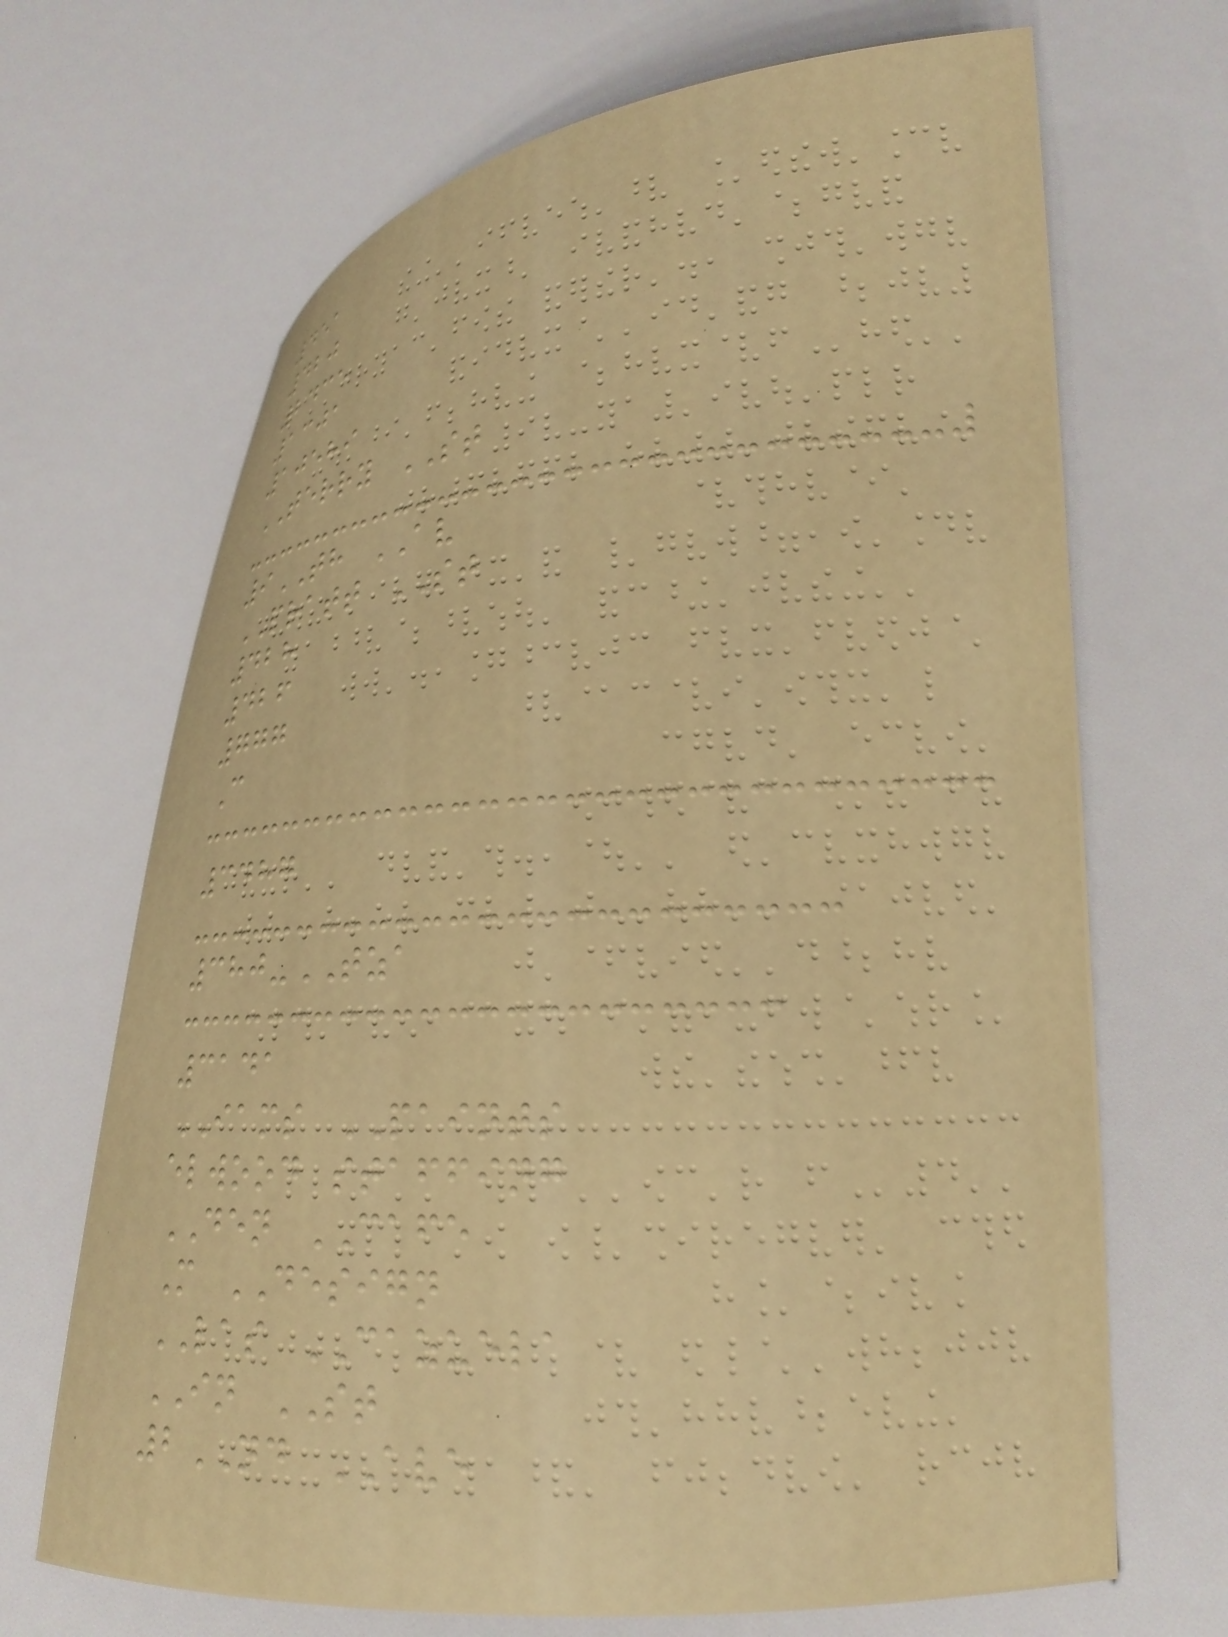451
420
2435
1301
10589
TERRY ST
9TH AV
PRATT ST
428
426
777
C
3487
380-TZA
3141
IAMS PAINTS
elwood staffing
DEN CAFE
M DESIGN
LAS CAZUELA
IN ST
2ND AVE
